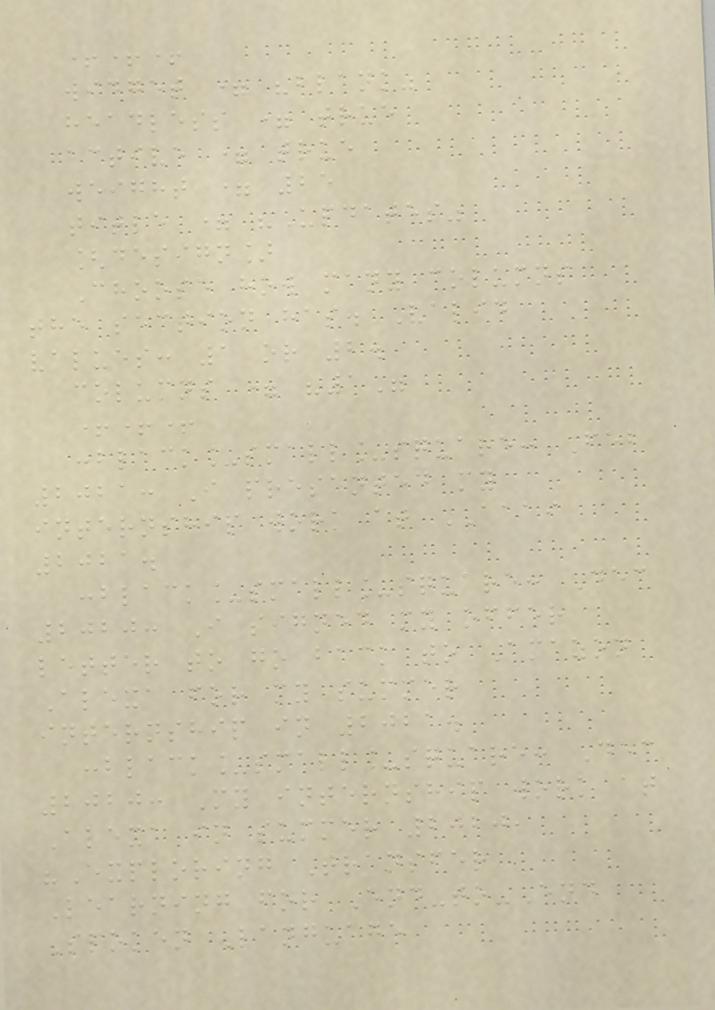+++
widget = "blank"
headless = true
active = true
weight = 25
title = "Updates"
[design]
Choose how many columns
the section has. Valid
values: 1 or 2.
columns = "1"
+++
:black_small_square: Feb
2021: I presented my
internship work at AAAI
2021.
:black_small_square: Dec
2020: I signed my offer
letter to go back to Amazon
Alexa for my summer
internship in 2021.
:black_small_square: Dec
2020: My internship work at
Alexa in summer 2020,
"Exploring Transfer
Learning for End-to-End
Spoken Language
